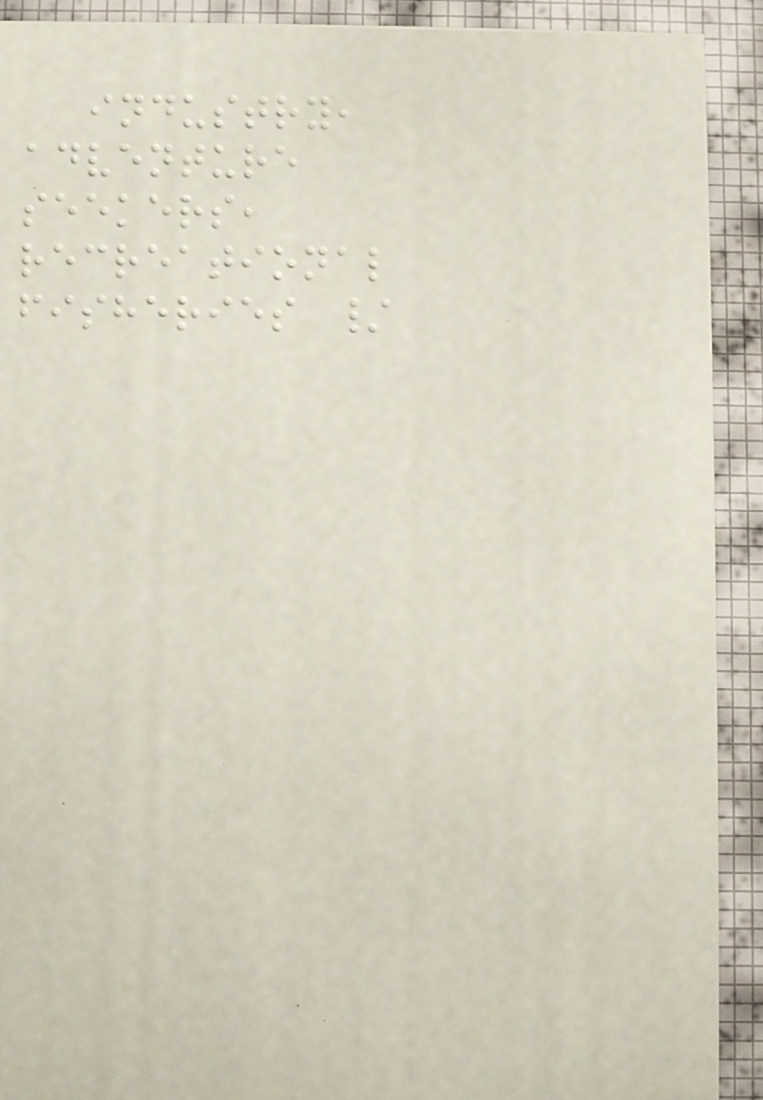industry,
adventure
seekers,
recreational
fisheries /
